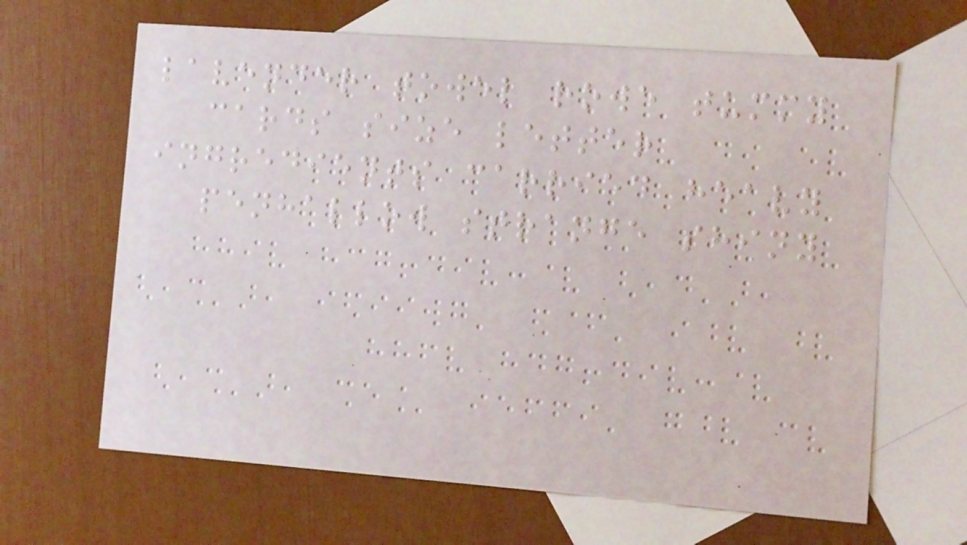lavender towel rowe tummy
cards size letter
ingredients carried heavy
penhallow strange shiny
